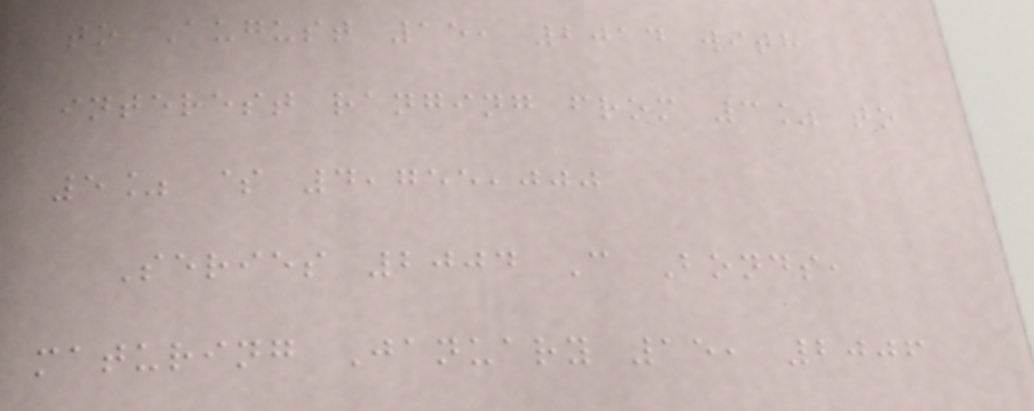to August 15, 2014 with
interest ranging from 3% to
5% $ 4,755,000
Series 2004 C Bonds,
maturing January 15, 2006
